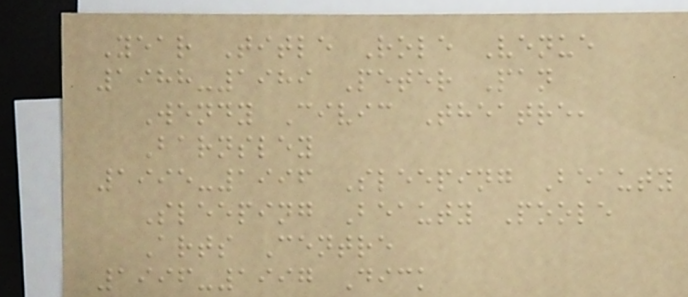Year Title Role Venue
1988-1989 Peter Pan
Wendy Civic Theatre,
Barnsley
1995-1996 Sleeping Beauty
Sleeping Beauty Poole
Arts Centre
1996-1997 Dick
